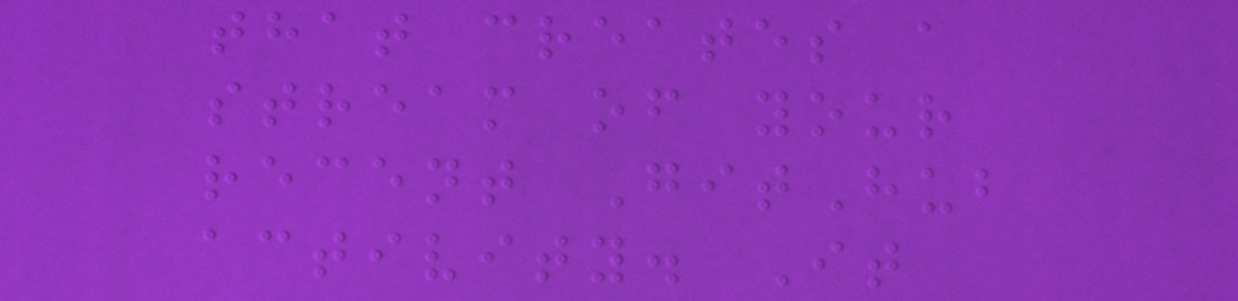that creates a
stream of your
recent GitHub
activity. It
